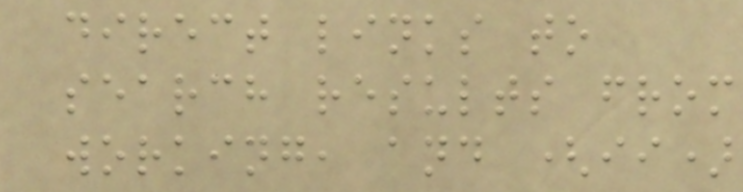direct links to
search results from
working, and (ii)
